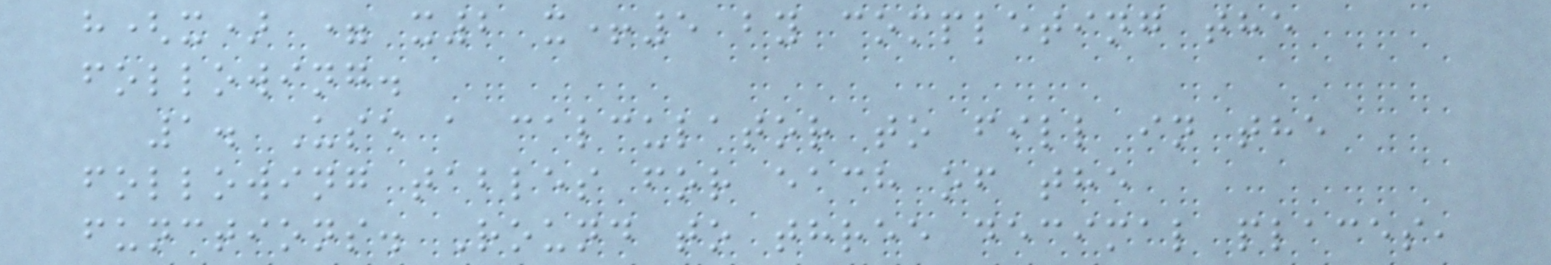h(x) = x2 x+5 by completing the
following.
1. Use a calculator to fill in the
following tables for each of the
functions. Round to three decimal places,
